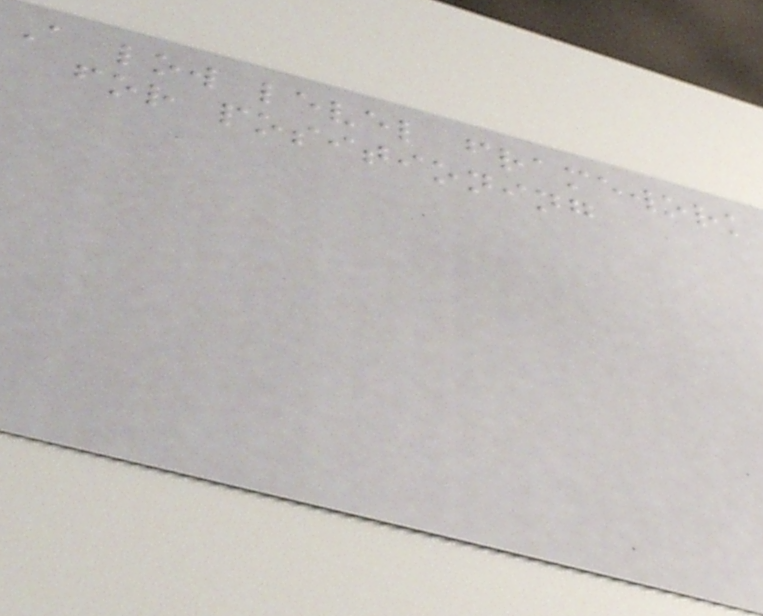A low level framework
for positioning
